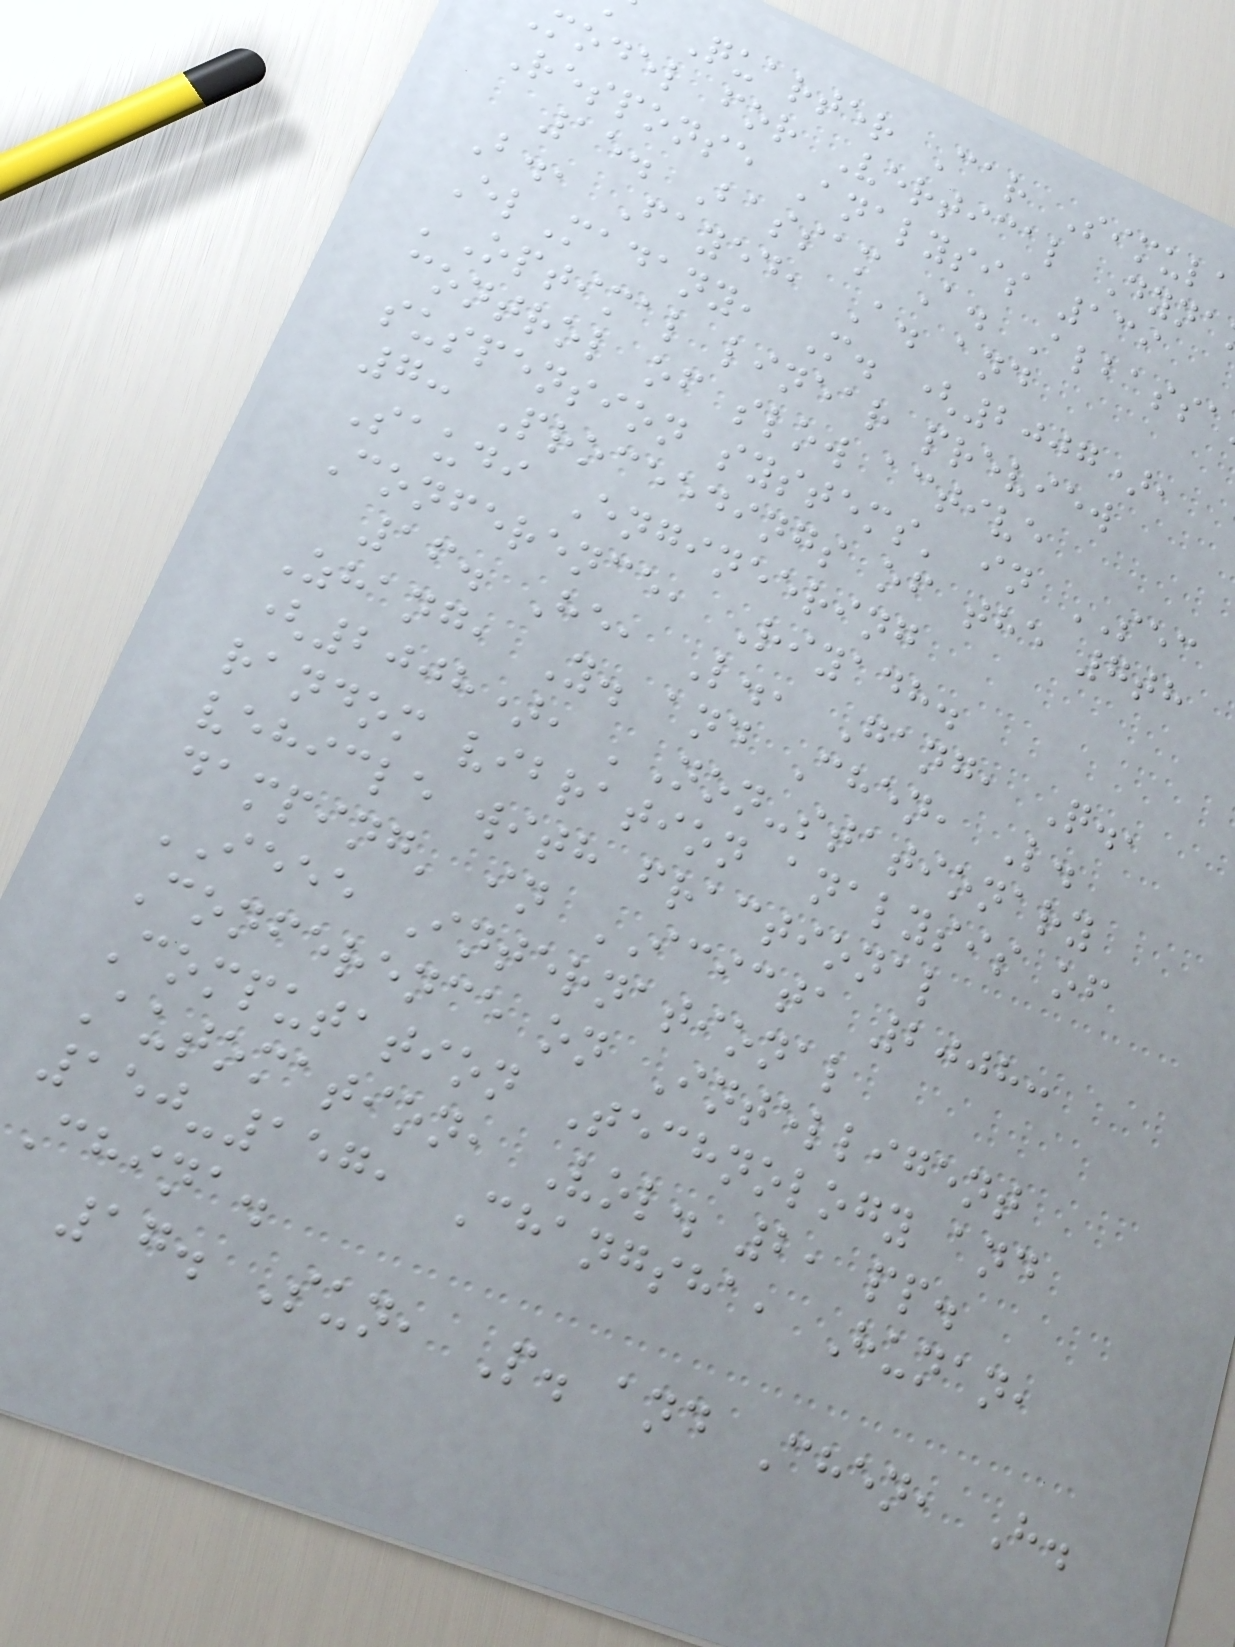Quarter Car Simul
model for Vertical Dyna
Response Analysis 139
15. Bassam A. Albassa
B., Fayed, A. and
ElMadany, M. (2007),
'Optimal linear preview
control of slow active
suspension systems' in SEC
7: Proceedings of the 7th
Saudi Engineering
Conference, Riyadh.
16. He, L., Gang, Q.,
Zhang, Y. and Chen, L.
(2008), 'Non-stationary
random vibration analysis of
vehicle with fractional
damping' in ICICTA 2008:
IEEE International
Conference on Intelligent
Computation Technology and
Automation, Vol. 2, pp.
150-157, Changsha, Hunan,
China.
17. Sun, P. and Chen, H.
